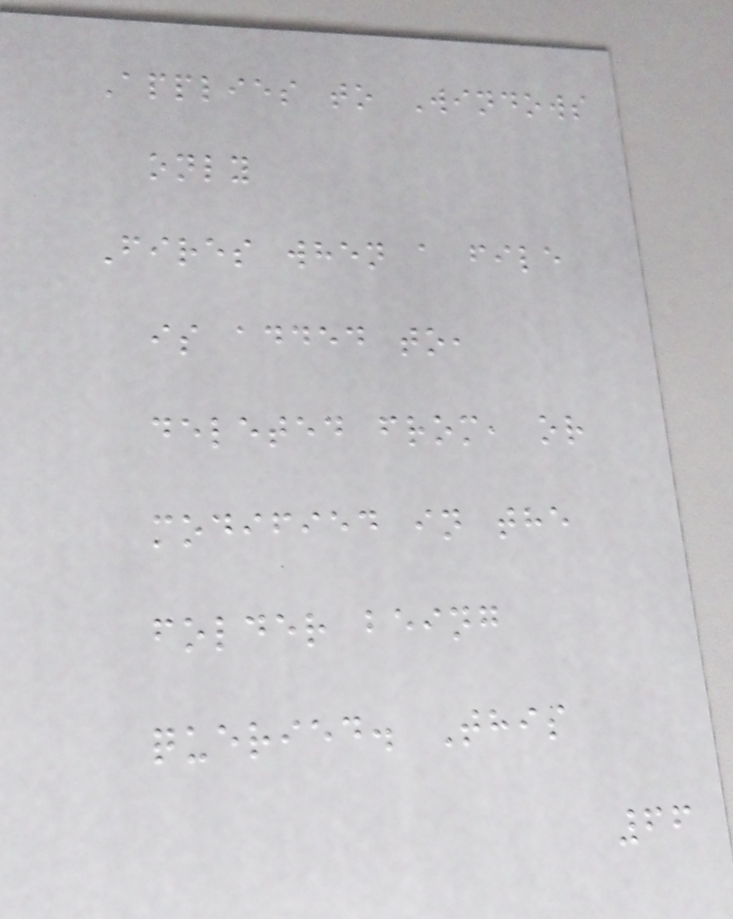Applies to Windows
only
Fires when a file
is added to,
deleted from, or
modified in the
folder being
queried. This
66
